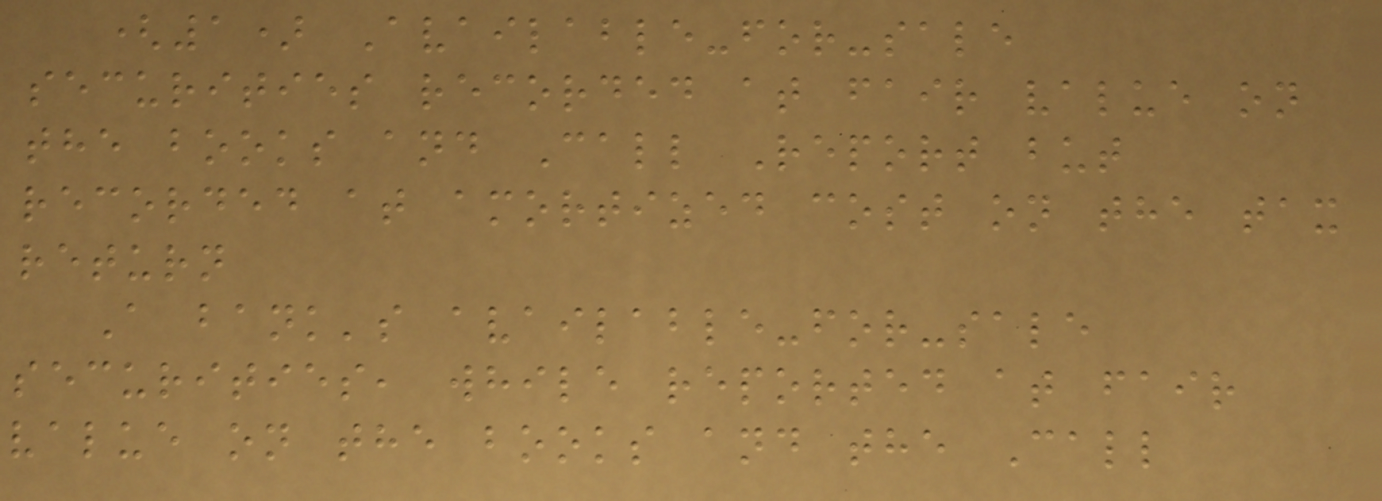(1) Available-for-sale
securities recorded at fair value on
the books and Call Report but
recorded at amortized cost on the tax
return
A bank's available-for-sale
securities, while reported at fair
value on the books and the Call
